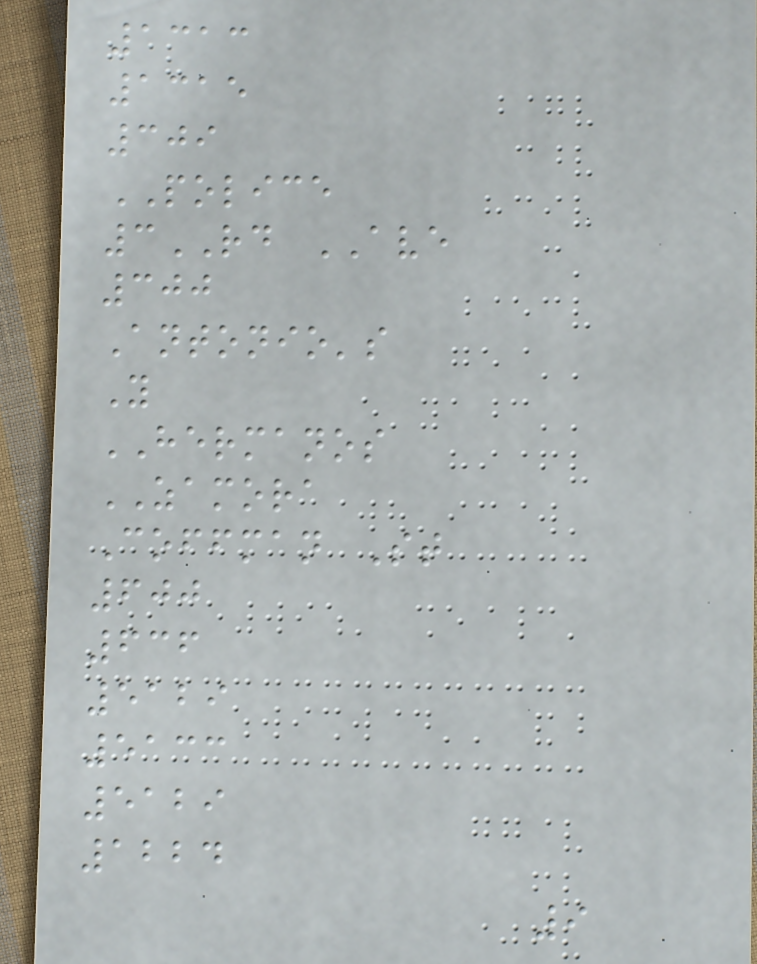1313
1315
309
POLICE
3RD AVE
300
Antonio's
Y
HERMANOS
ZAMORA
Coffman St
600
636
5129
5133
5129
1224
9
